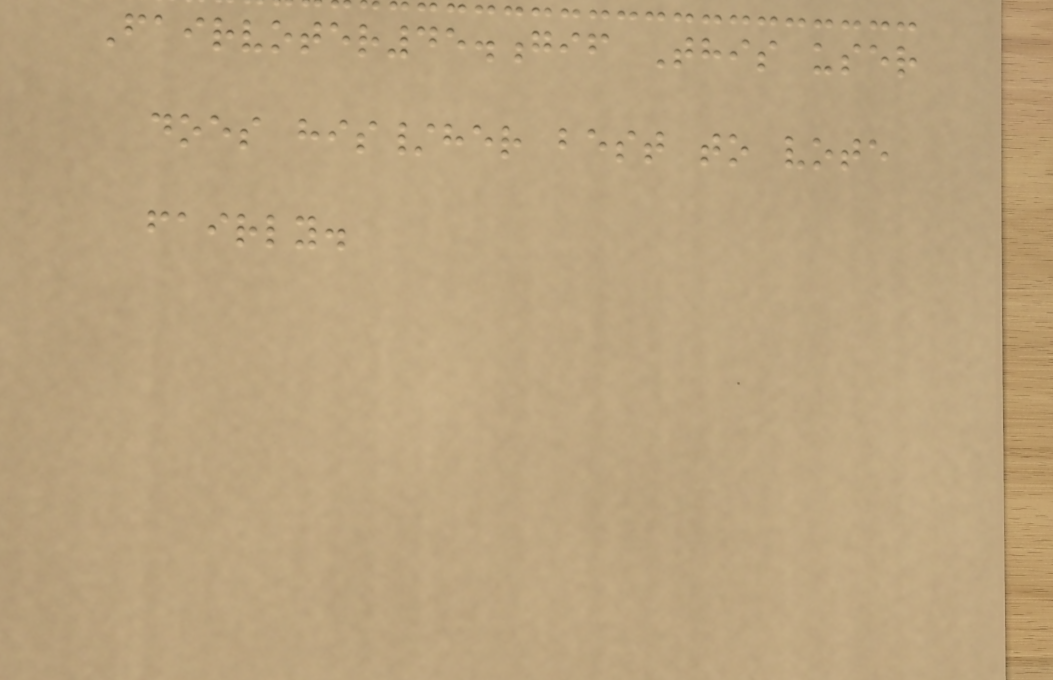Fairvoter45.gif This user
does his/her best to vote
fairly.
